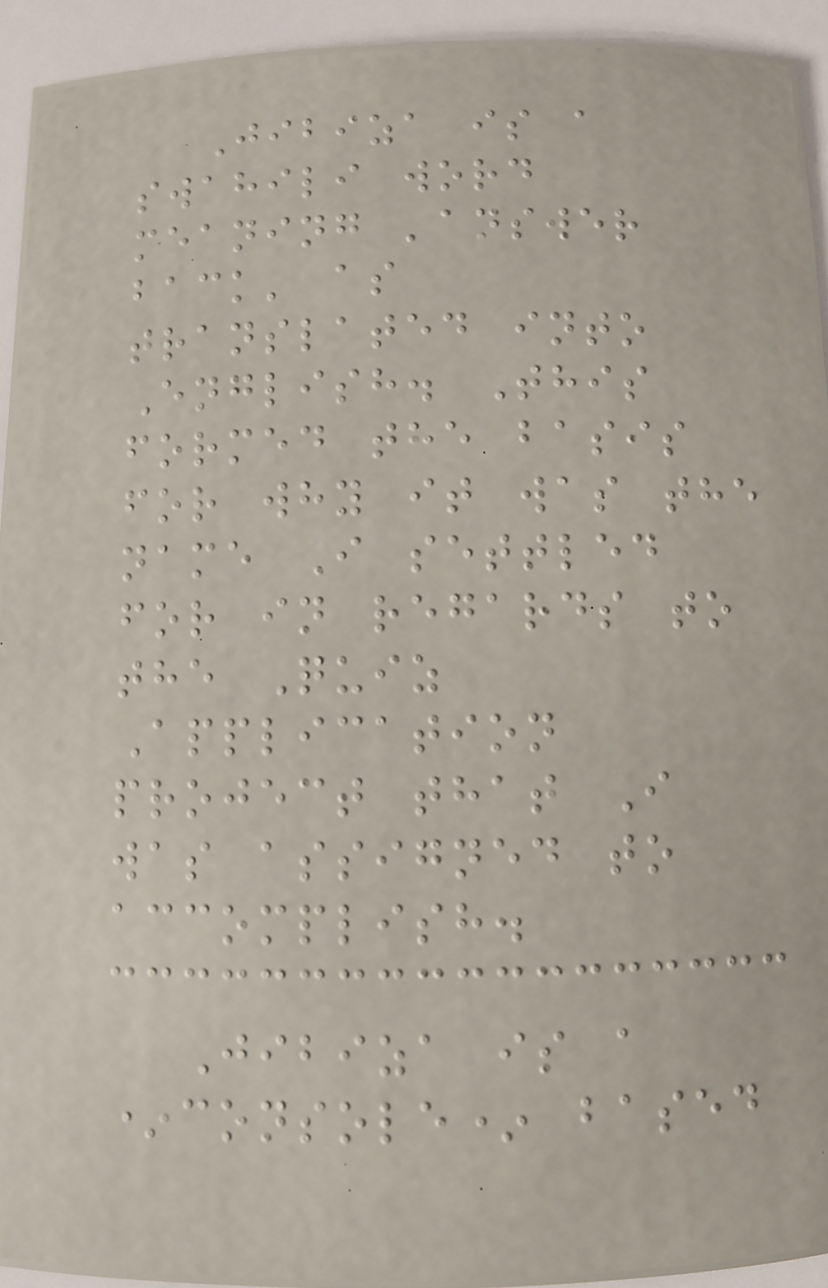Jibiza is a
swahili word
meaning 'answer
back' as
translated into
English. This
formed the basis
for why it was the
name I settled
for in regards to
the Quiz
Application
project that I
was assigned to
accomplish.
Jibiza is a
*console* based
